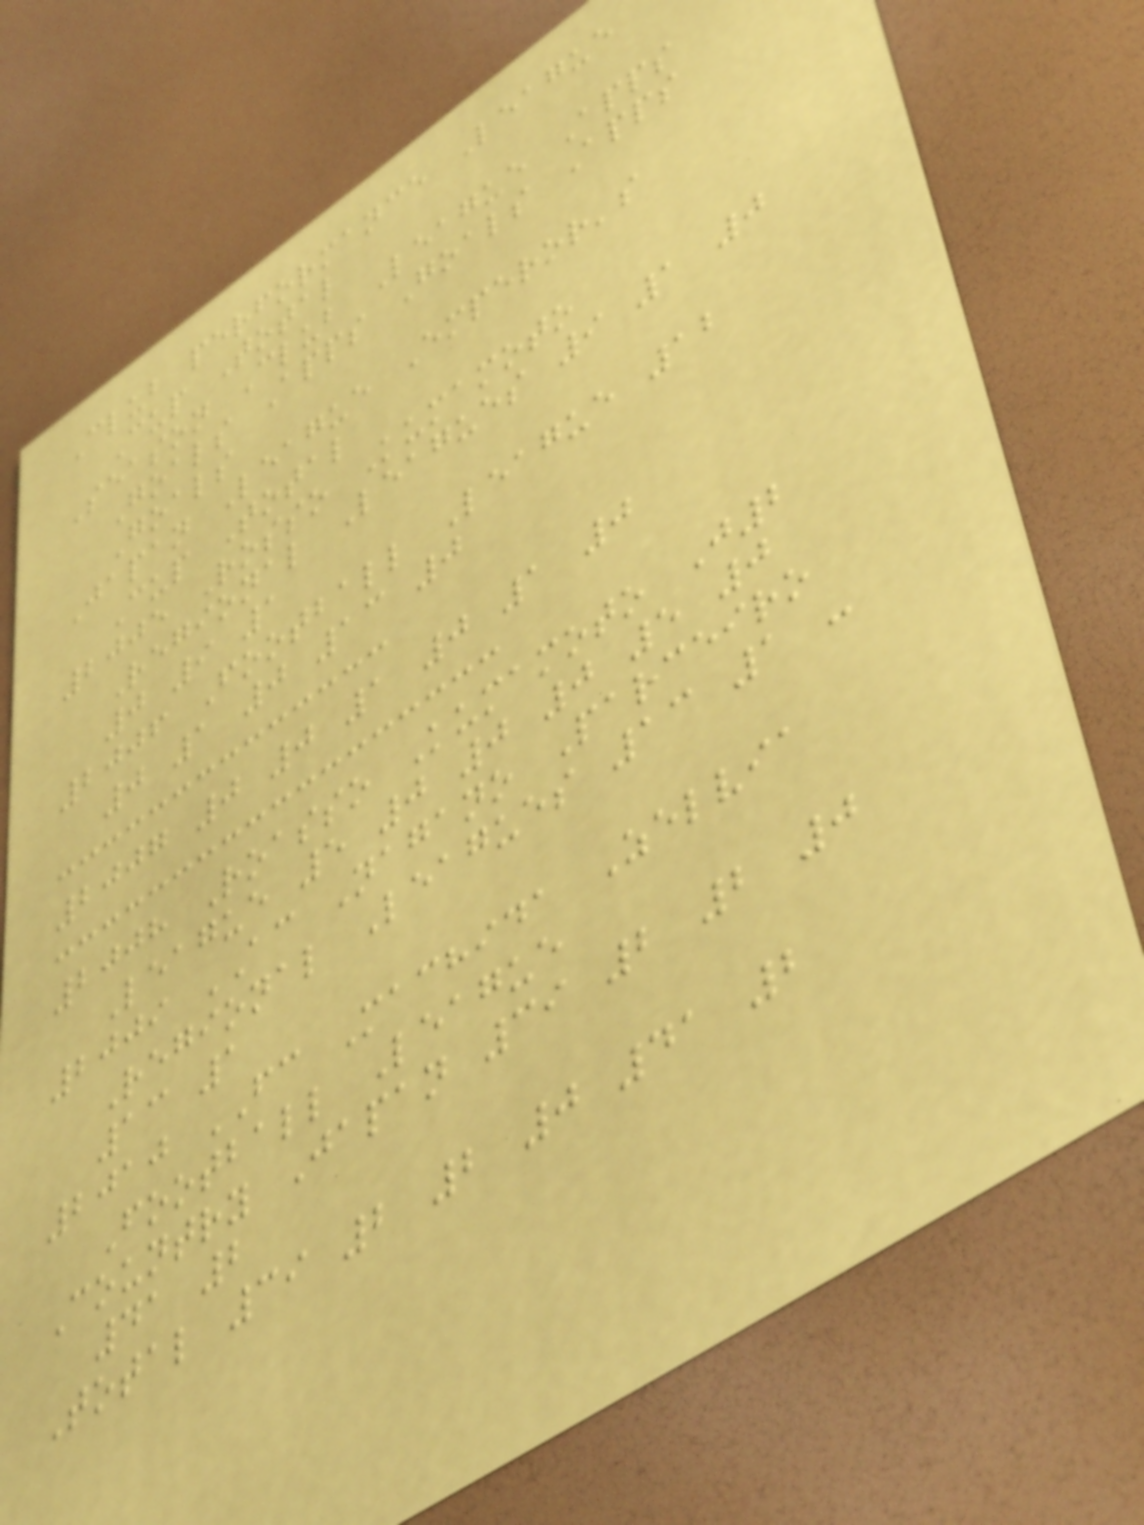Club performance League
Cup Total
Season Club League Apps
Goals Apps Goals Apps
Goals
Japan League Emperor's
Cup Total
2005 Rosso Kumamoto
Regional Leagues 9 1 0
0 9 1
2006 Football League 12
0 1 0 13 0
2007 0 0 1 0 1 0
2008 Roasso Kumamoto J2
League 5 0 0 0 5 0
2009 AC Nagano Parceiro
Regional Leagues 13 1 -
13 1
2010 FC Machida Zelvia
Football League
Country Japan 39 2 2 0
41 2
Total 39 2 2 0 41 2
